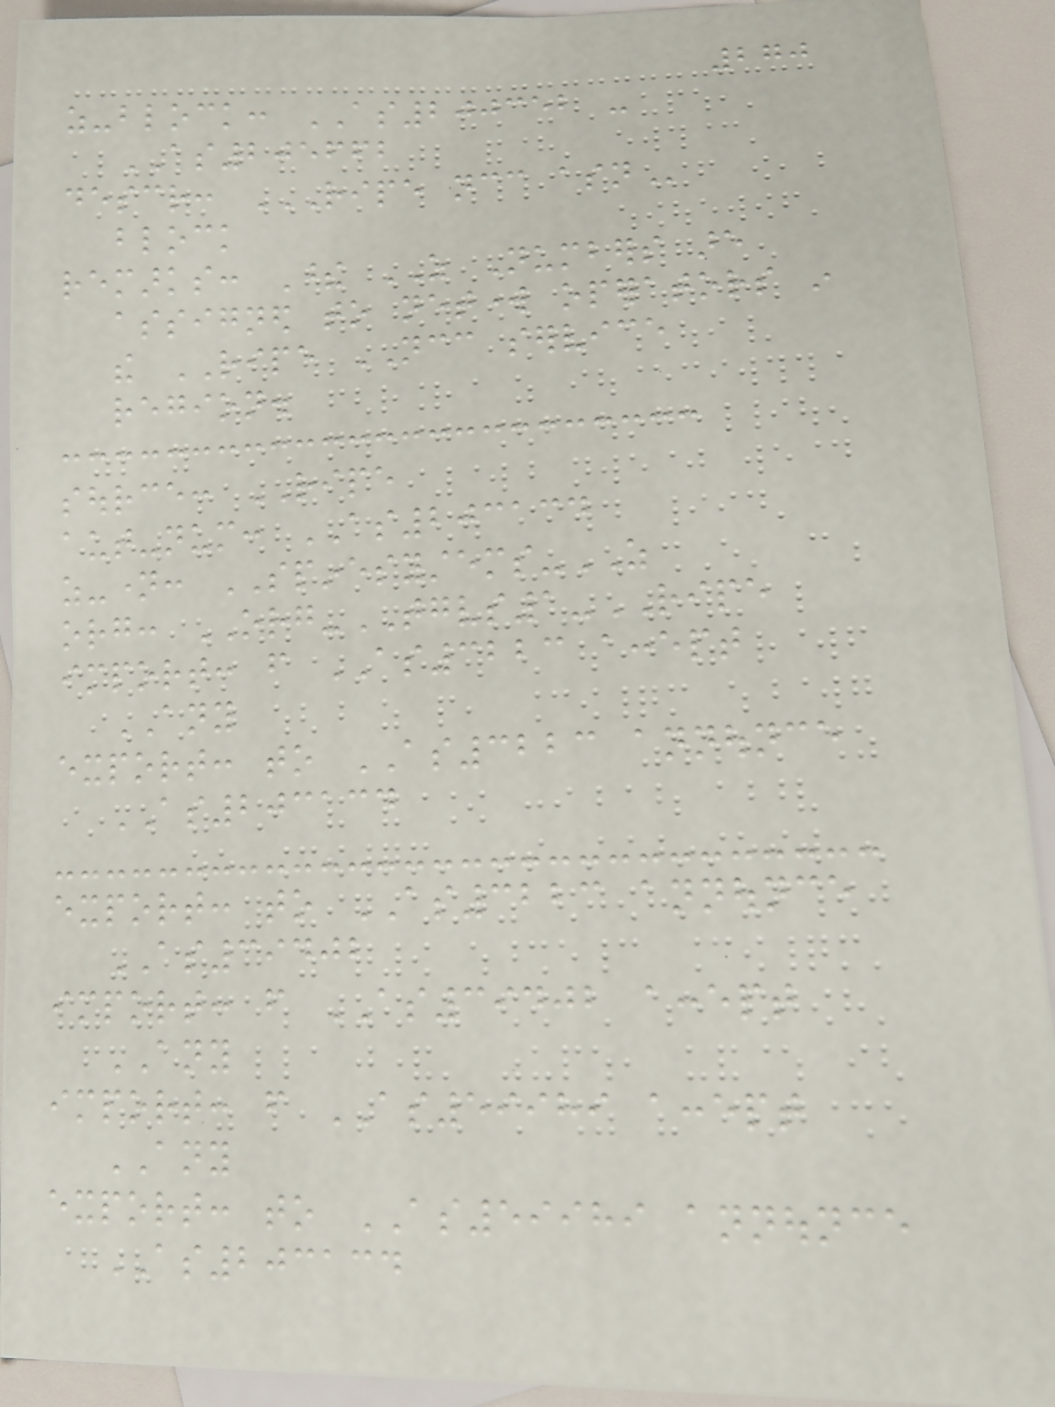270
as-block: AS200352 -
AS205662
descr: RIPE NCC ASN
block
remarks: These AS Numbers are
assigned to network operators in
the RIPE NCC service
region.
source: RIPE
aut-num: AS203134
as-name: SPINESYSTEMS-AS
org: ORG-TGVS1-RIPE
import: from AS3223 accept
ANY
export: to AS3223 announce
AS203134
export: to AS3223 announce
AS39402
import: from AS39402 accept
ANY
import: from AS59989 accept
ANY
export: to AS59989 announce
AS203134
